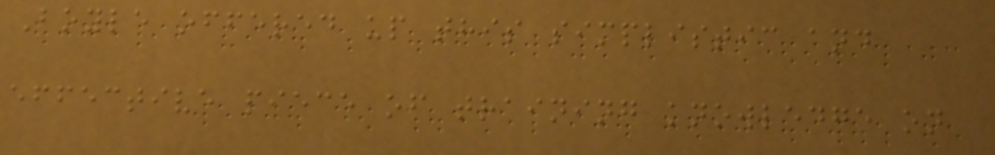Boyle offered up this simplistic and
effective piece of training knowledge on
